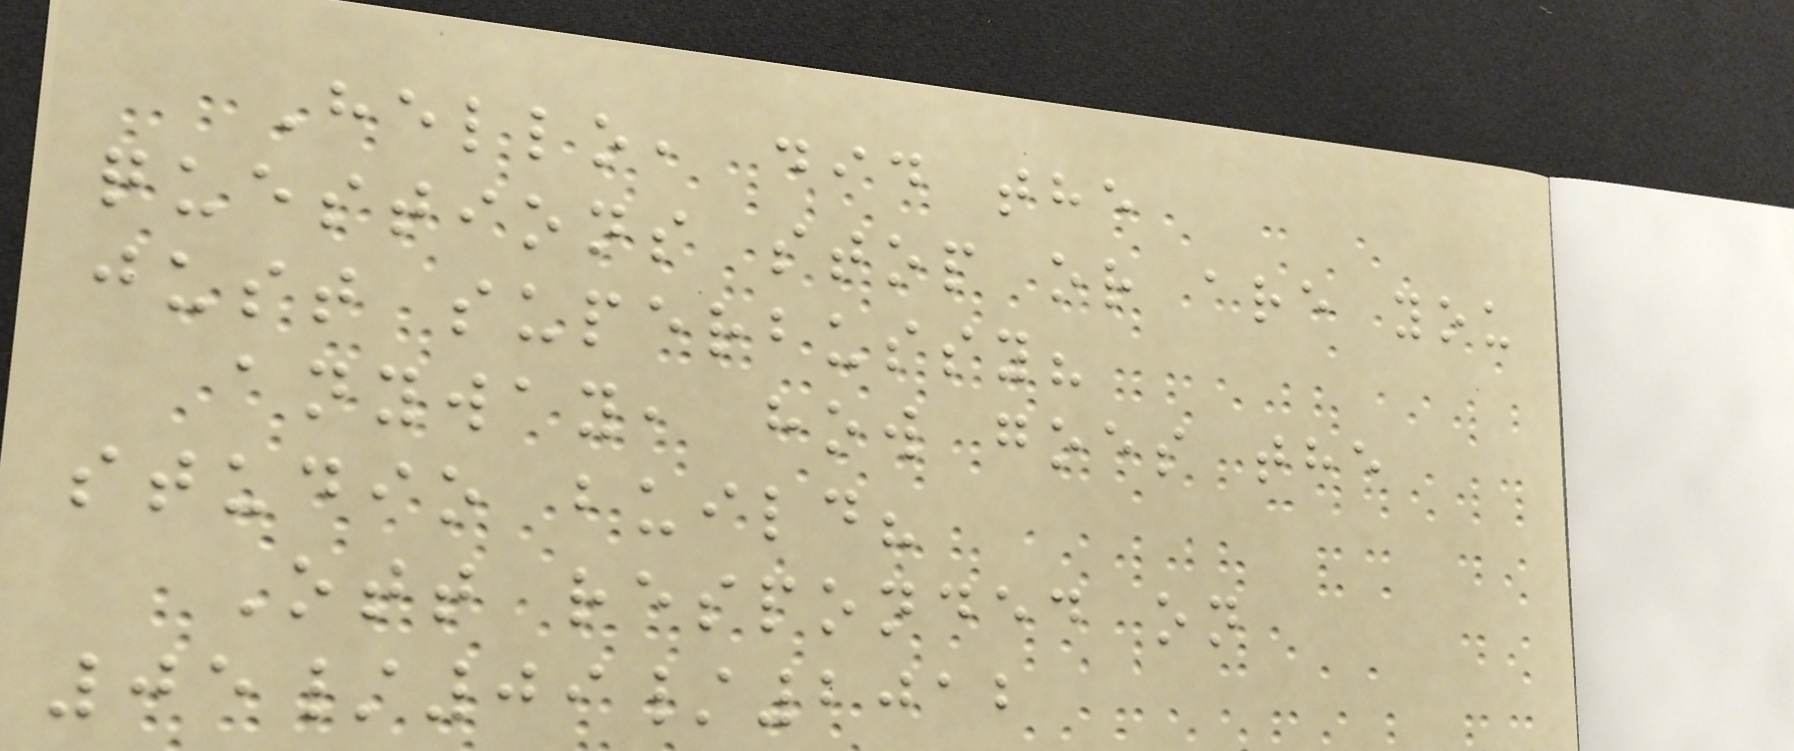Hello, did the
questions stop or are you
just superbussy?
anyway, how goes the
studio build?
Ott responded on
05/09/2012
